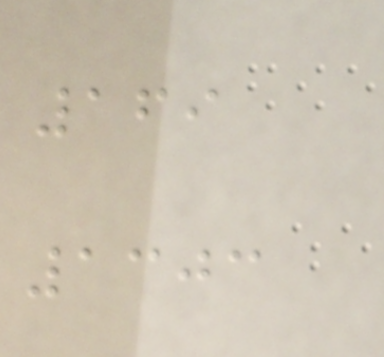169
1303
